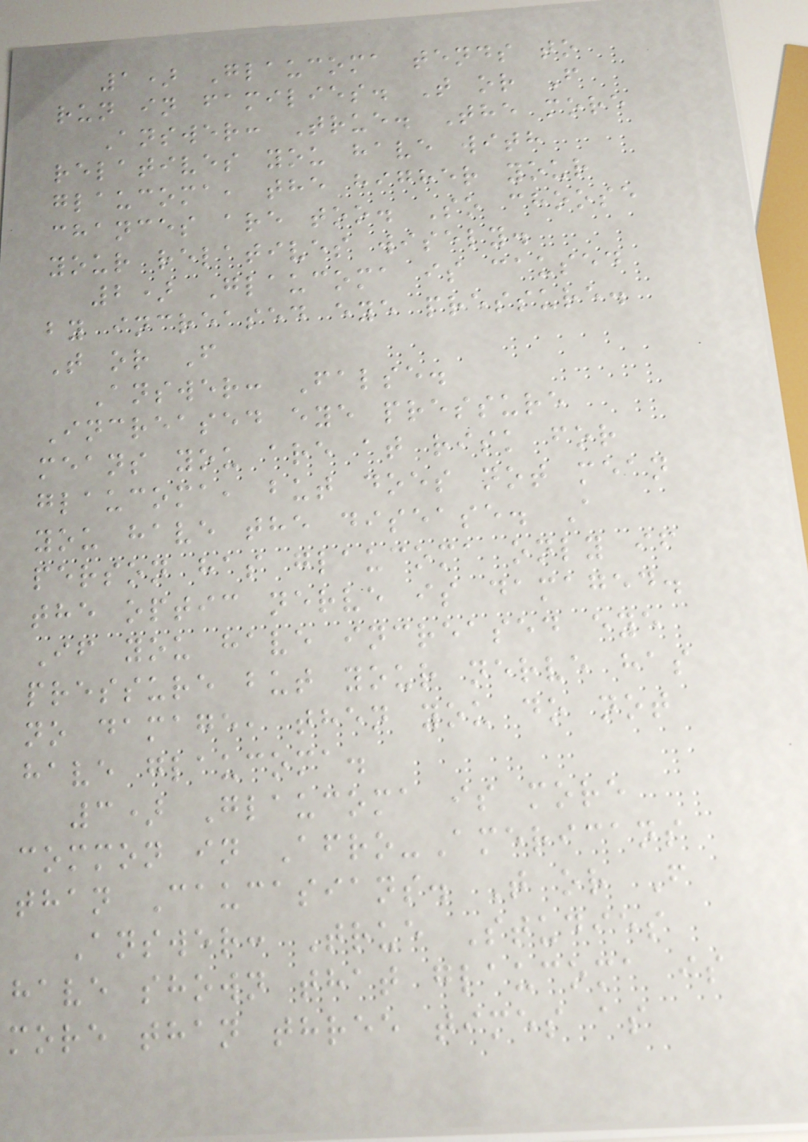1) Glaucoma tends to
run in families. T or F
Answer: True. The more
relatives you have with
glaucoma, the higher your
chances are too. So choose
your relatives wisely.
2) Glaucoma is caused
by increased eye pressure.
T or F
Answer: False.
Increased eye pressure
means you are at risk for
glaucoma, but does not mean
you have the disease. A
person has glaucoma only if
the optic nerve is damaged.
If you have increased eye
pressure but your nerve has
no damage, then you do not
have glaucoma.
3) Glaucoma is more
common in Afro-Americans
than Caucasians. T or F
Answer: True Studies
have shown that glaucoma is
more than three times as
